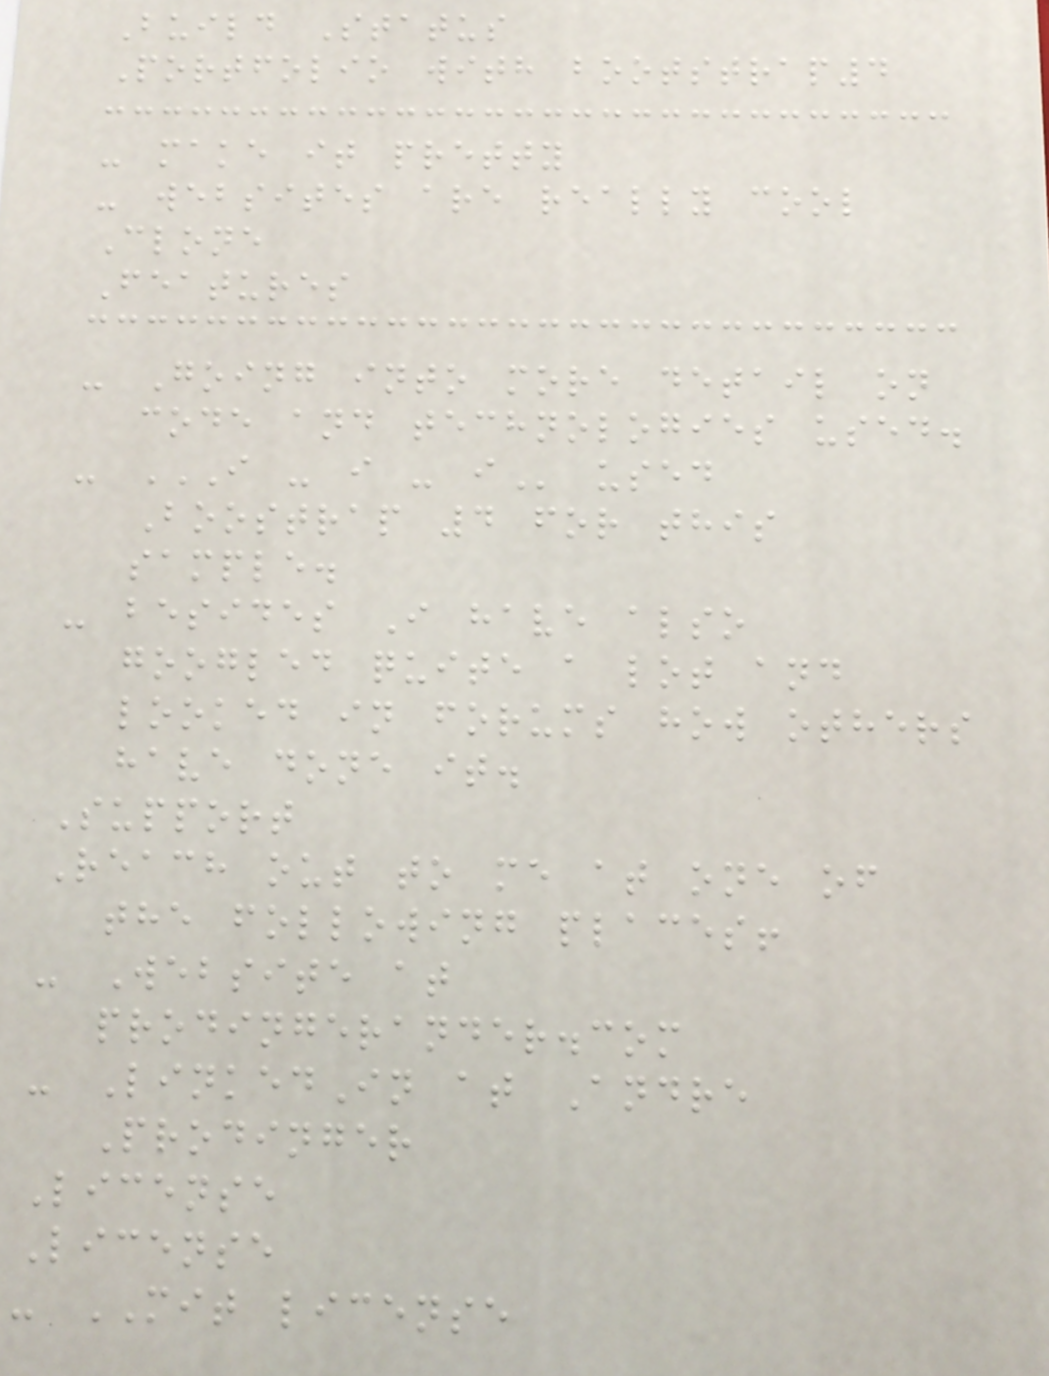Build Status
Portfolio with bootstrap4
- make it pretty
- websites are really cool
Clone
Features
- Going into more detail on
code and technologies used.
- I - I - I used
Boostrap 4 for this
sample.
- besides I have also
googled quite a lot and
looked in forums how others
have done it.
Support
Reach out to me at one of
the following places!
- Website at
prodingerander.com
- LinkedIn at Andre
Prodinger
License
License
- MIT license
